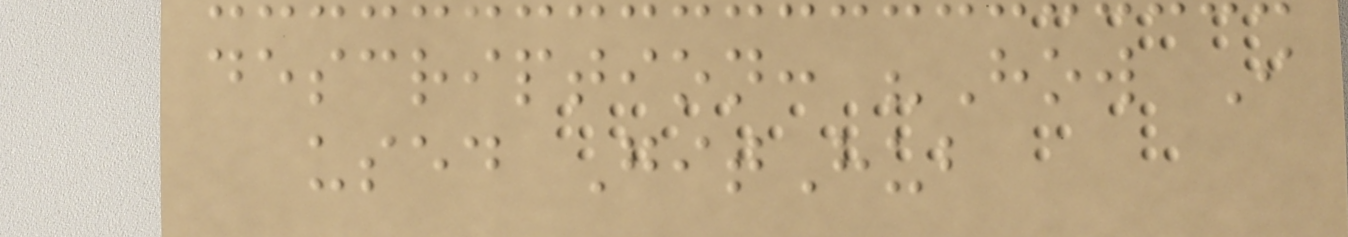description: "How I
used GitHub
